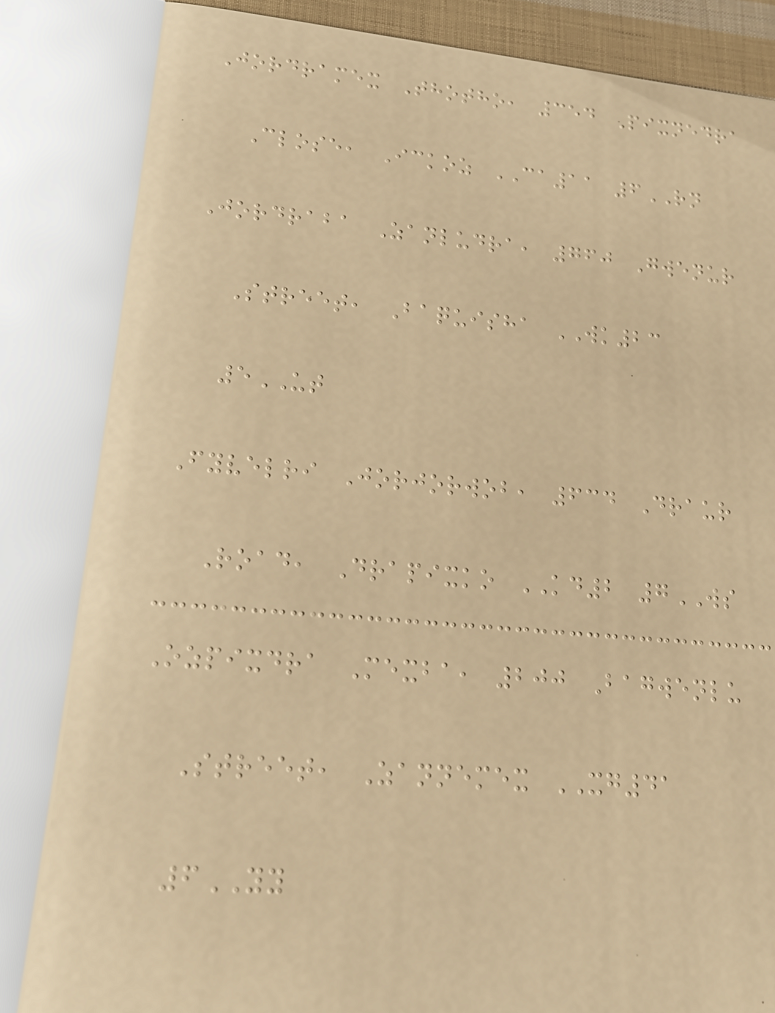Jordramex Thotho, 354 Pixnedra
Close, Ickoz CA11 6RN
Jordraba Zanludra, 760 Gwenur
Street, Baquisha WK23
5UT
Fyvelri Jorjorwob, 634 Draur
Road, Drapixko KD2 7WS
Ozpixdra Mexba, 200 Bagwenlu
Street, Zannemex XG41
6YY
